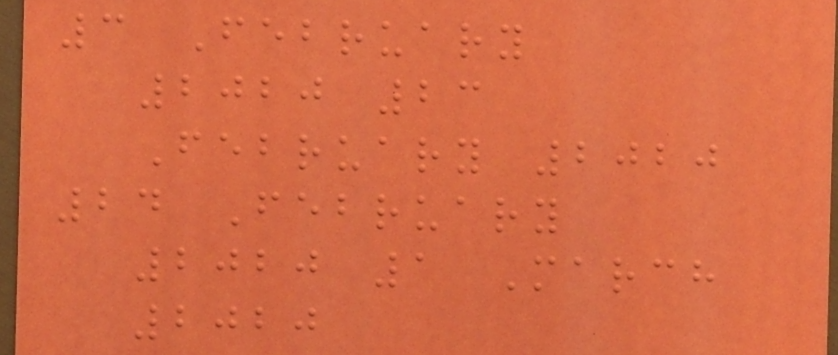3 February
2020 23
February 2020
24 February
2020 1 March
2020
